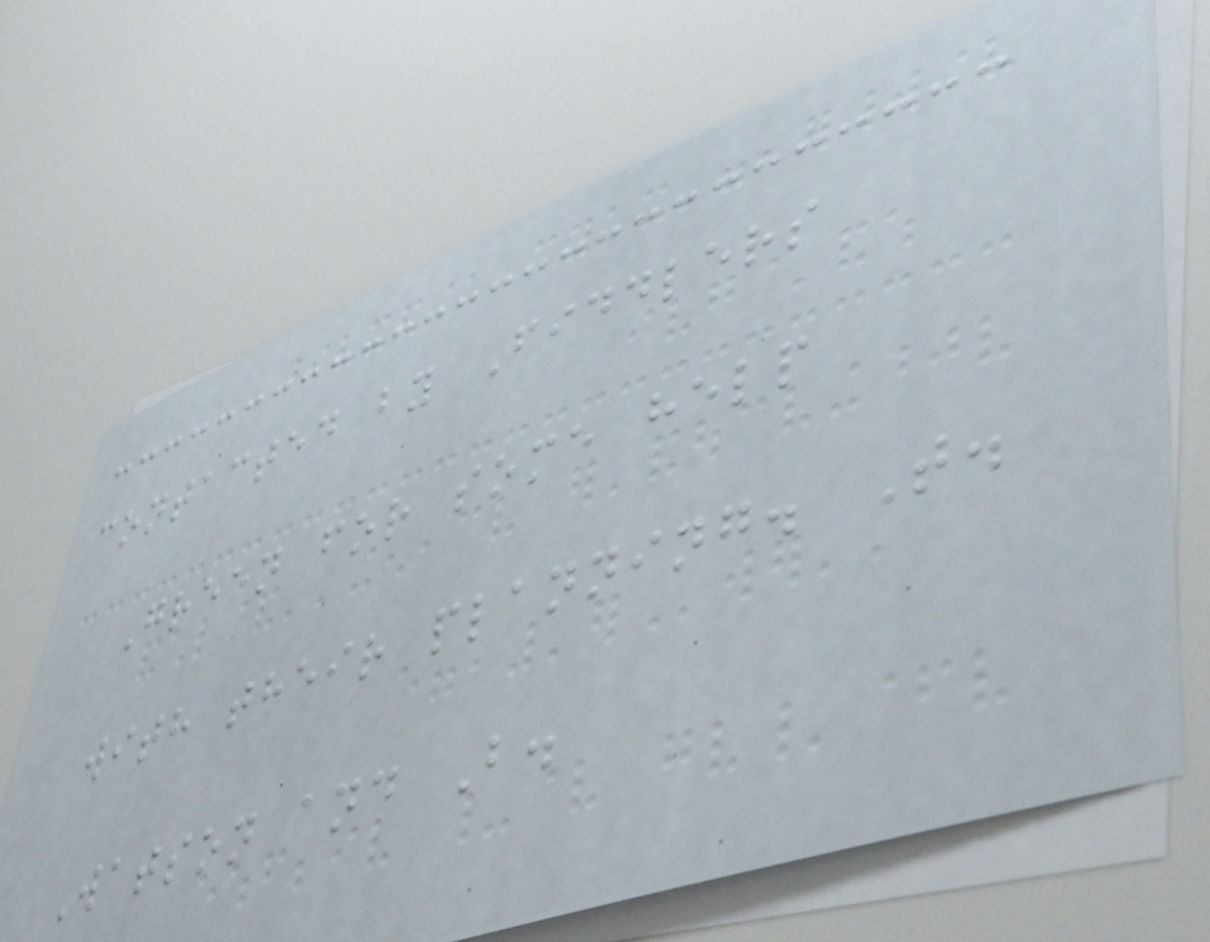contacted by Fiddlers
Green for some help
with their planning. T.
Watson and B.
